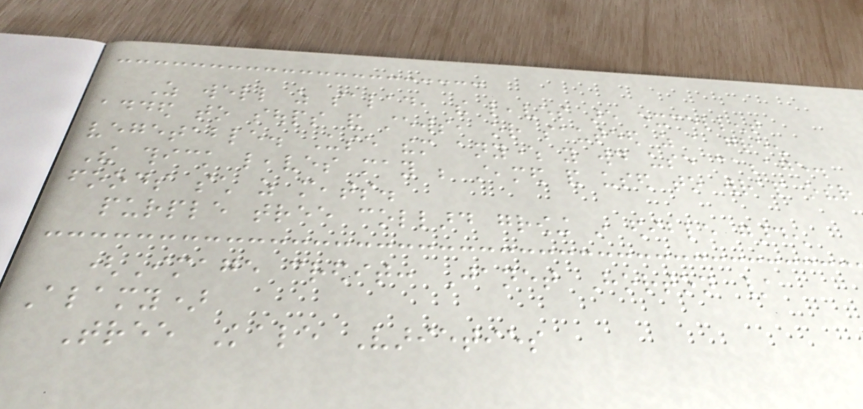As well as salad, the leaves are excellent
added to soups and stews, or sauteed as a green
vegetable. Use them anywhere you would use cabbage.
The thick leaves may be steamed and used to wrap other
foods such as meats.
purple tree collard growing in edible garden
(Image credit: Janet Horton /
Alamy)
Tree Kale Varieties
